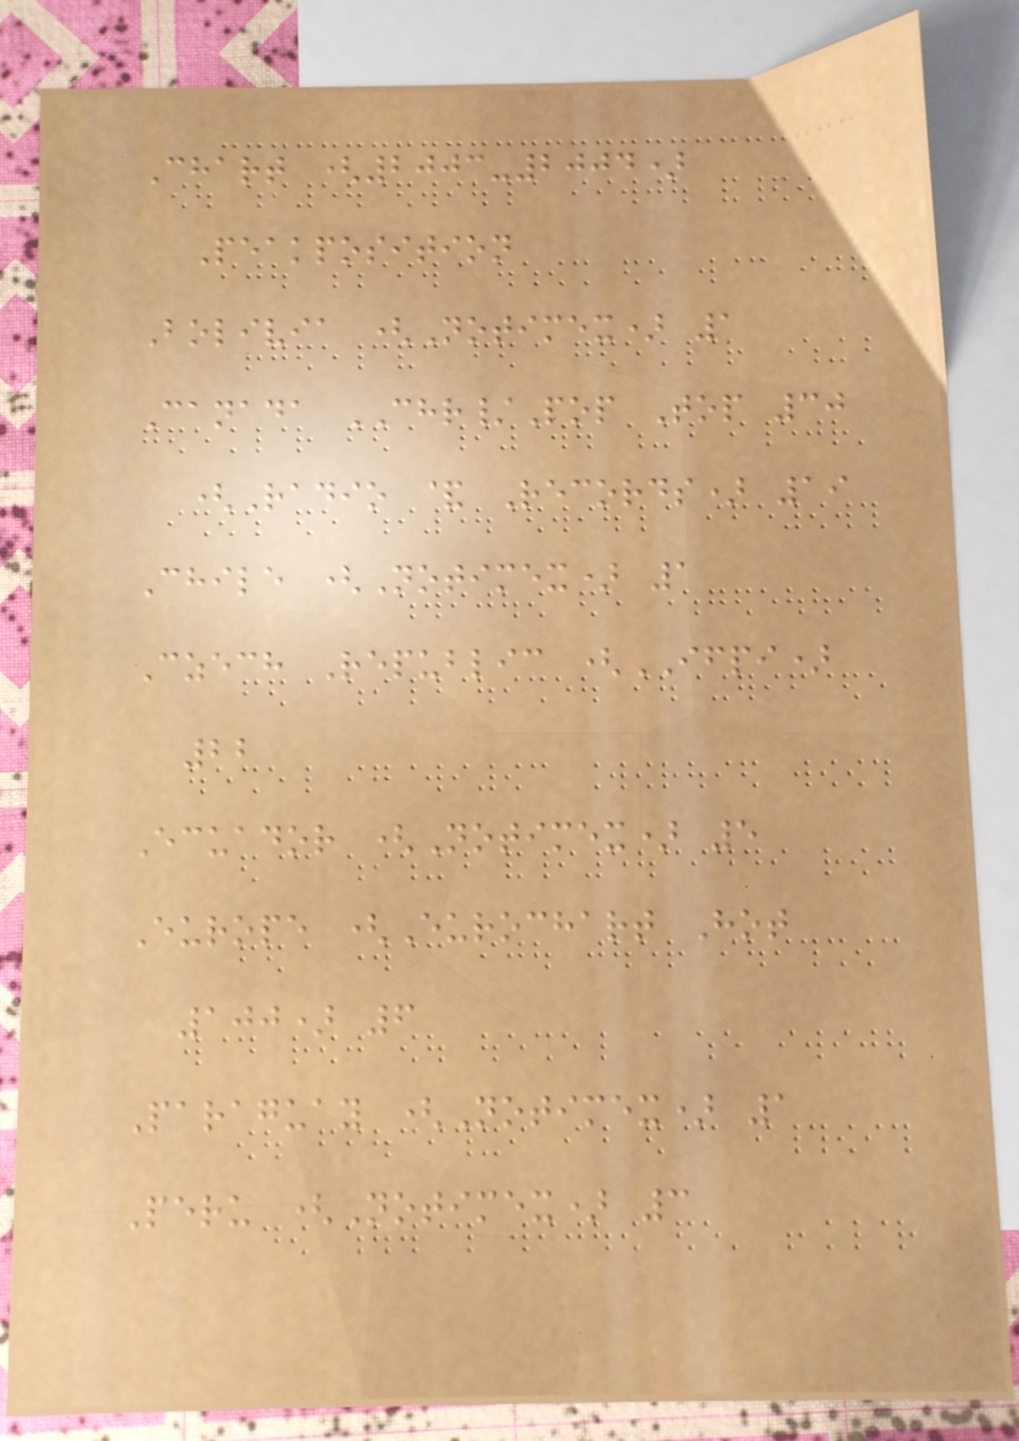Chart (2003-2004)
Peakposition
Bolivia (Notimex) 1
Canada CHR/Pop Top 30
(Radio & Records) 19
Chile (Notimex) 1
Czech Republic (IFPI)
22
Ecuador (Notimex) 5
Europe (Eurochart Hot
100) 6
Paraguay (Notimex) 1
Peru (Notimex) 3
